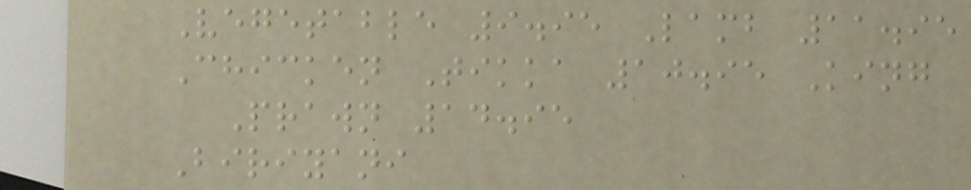Vegetable 9.95 Lamb 11.95
Chicken Tikka 10.95 King
Prawn 14.95
Biriyani
